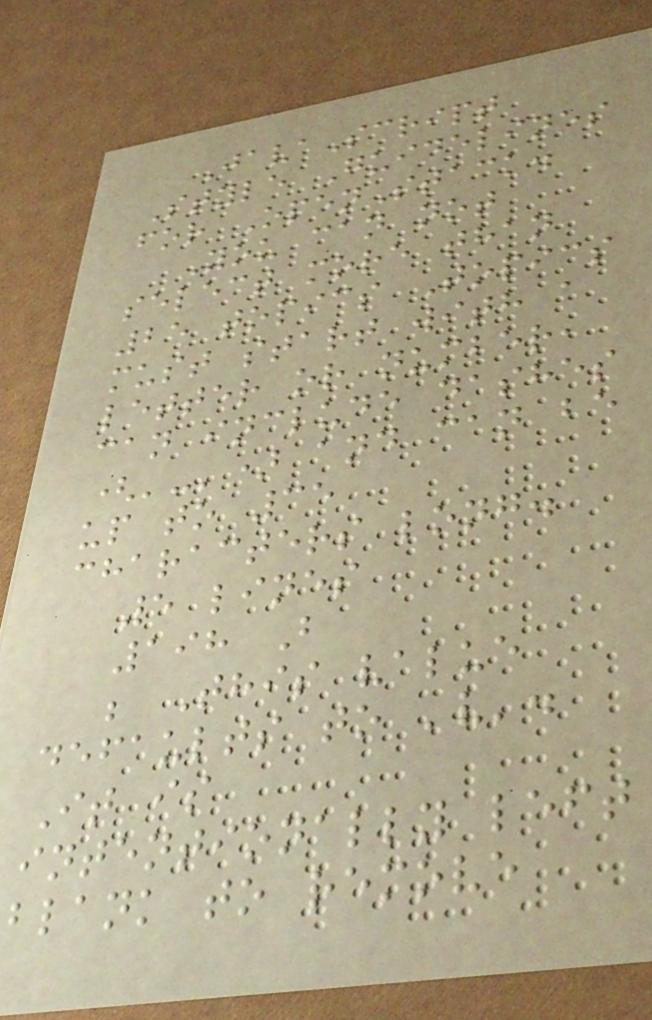JavaScript
Style Guidelines
for OpenStack.
You can not
select more than
25 topics Topics
must start with a
letter or number,
can include dashes
('-') and can be
up to 35
characters long.
5 lines
198 B
; This value
defaults to 'v'.
It is
intentionally left
blank to remove
